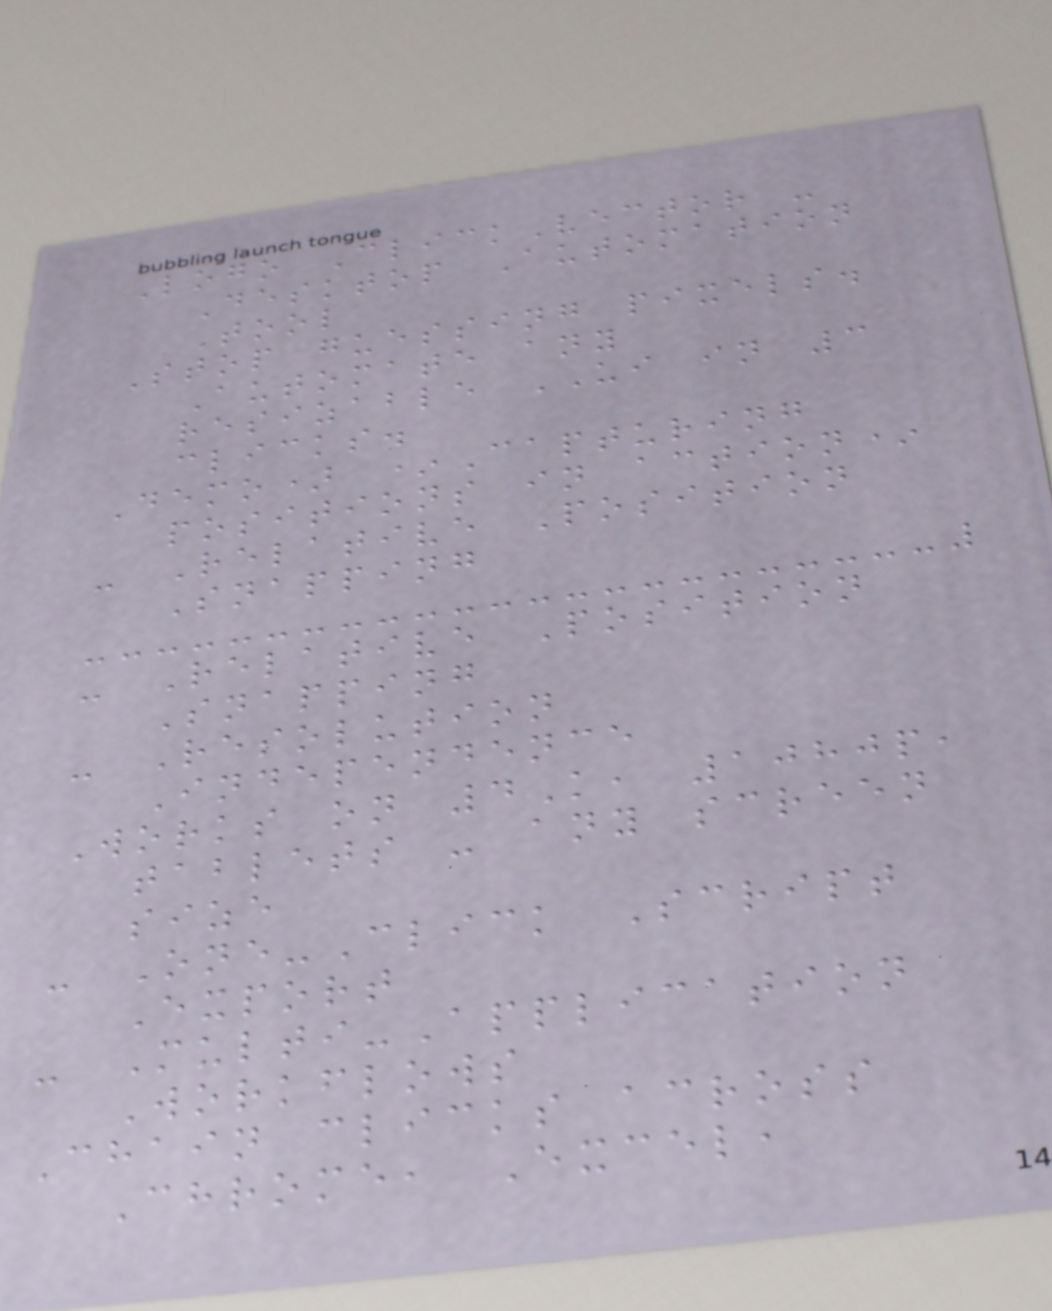Logo ClickVector -
Desktop Automation
Tool
Stop guessing pixels.
Automate any
resizable UI in 3
clicks.
Demo) *Capturing
positions in action*
- Relative Position
Snapping
- Relative Position
Snapping
- Resolution
Independence
Works on 4K, 1080p,
tablets - any screen
size
- One-Click Script
Export
- Multi-Application
Workflows
Chain clicks across
Chrome, Excel,
